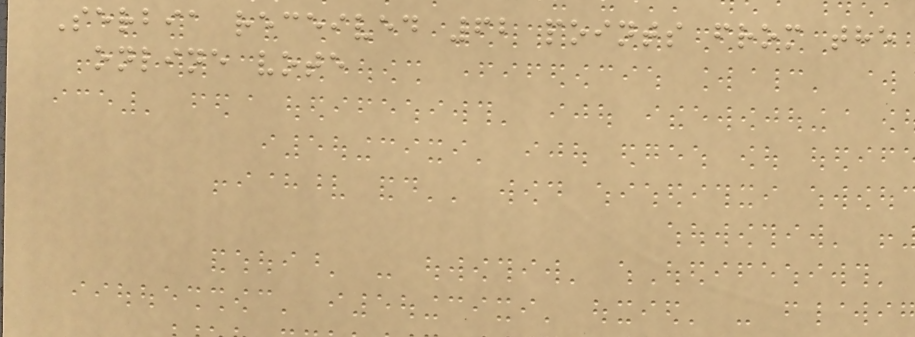Serbia received 62 points from the
online vote
